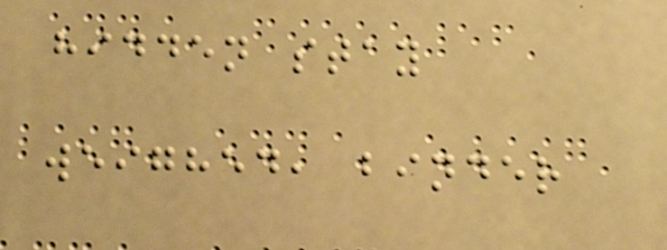hidden stay
weighed, binder
